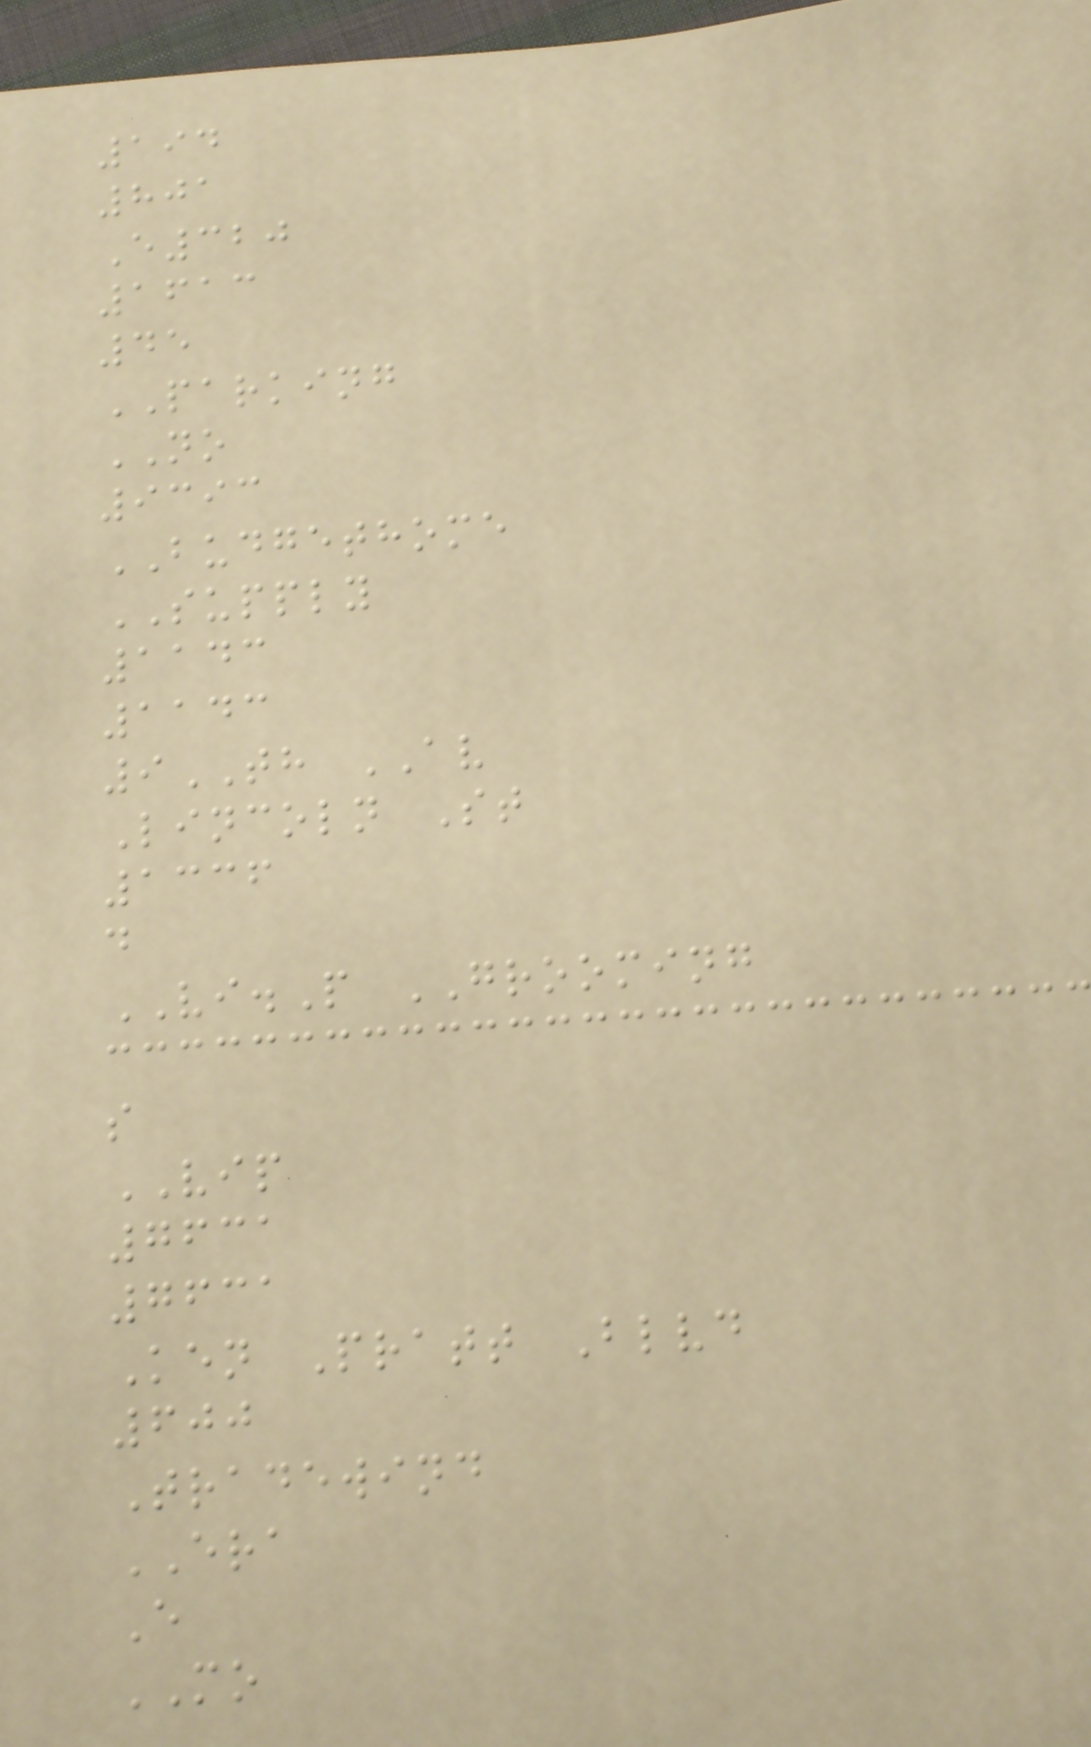194
801
E320
1613
45
PARKING
NO
9393
BUDGETHOME
SUPPLY
1143
1143
9TH AV
Lincoln St
1336
d
VI.P GROOMING
s
VIP
7631
7631
Ken Pratt Blvd
600
Tradewind
ERA
E
MO
